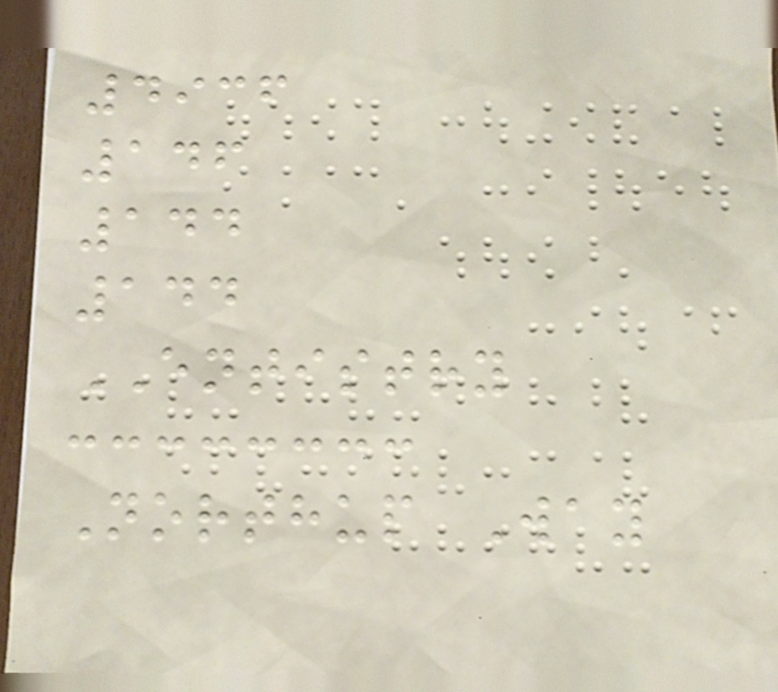4936
146
144
144
ENTISTRY
Northup Way
